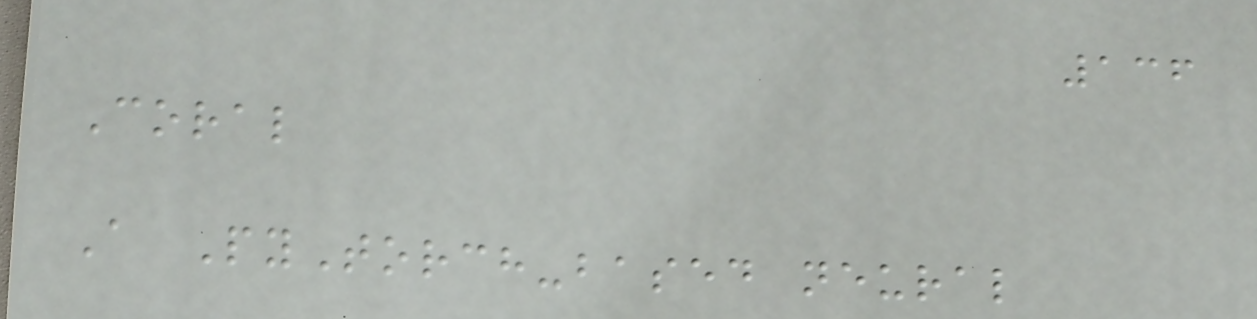136
Coral
A PyTorch-based neural
